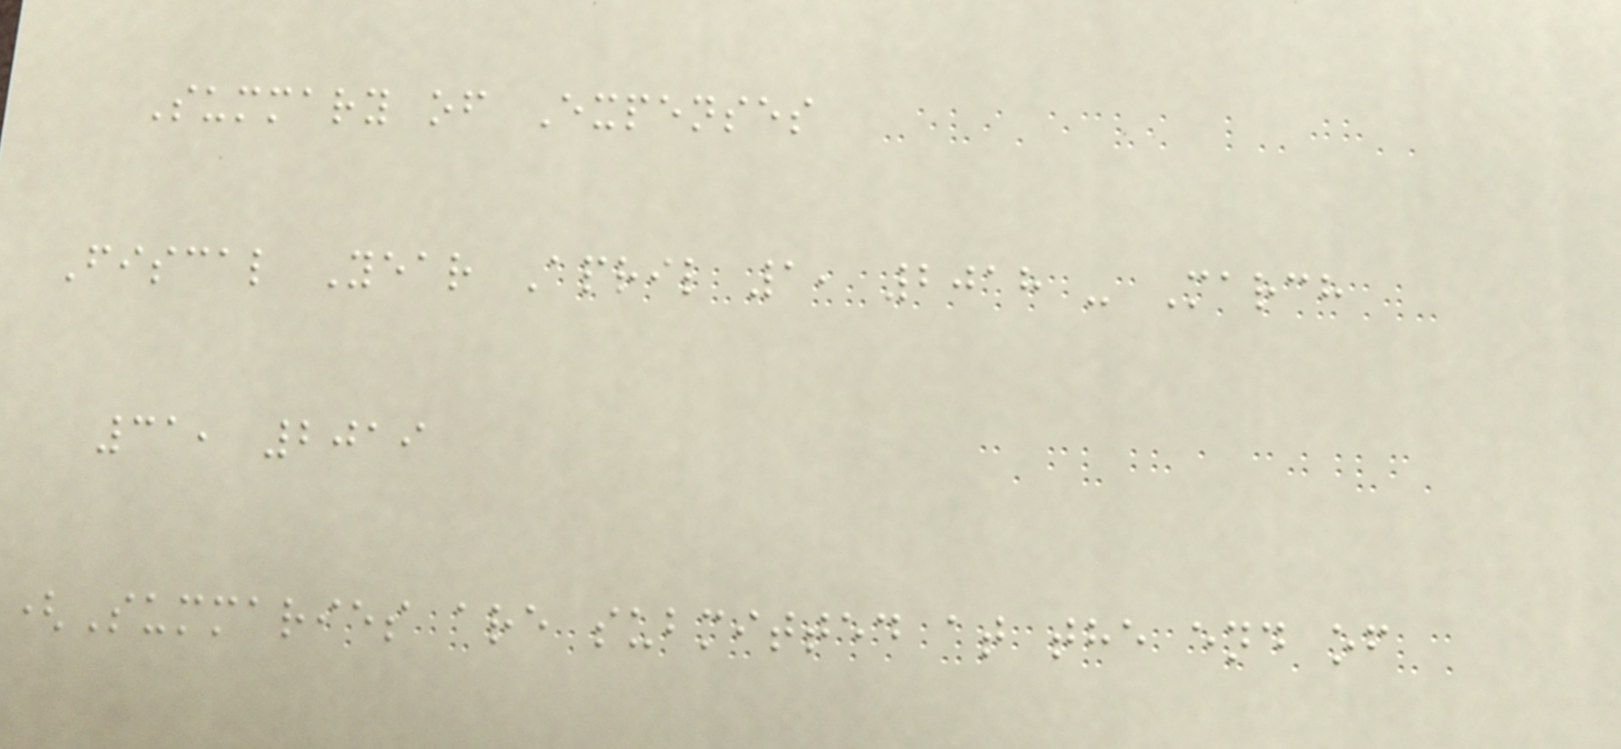Summary of Expenses
Fiscal Year April 1, 2018 - March
31, 2019
(Summaries are submitted at the end of
